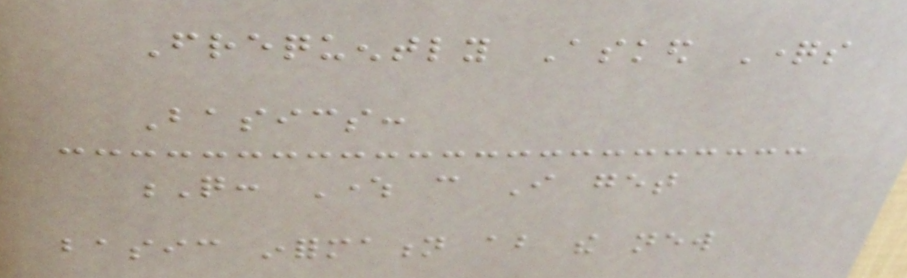Frequently Asked Questions
Basics:
Q: Where can I get
basic information about the new
